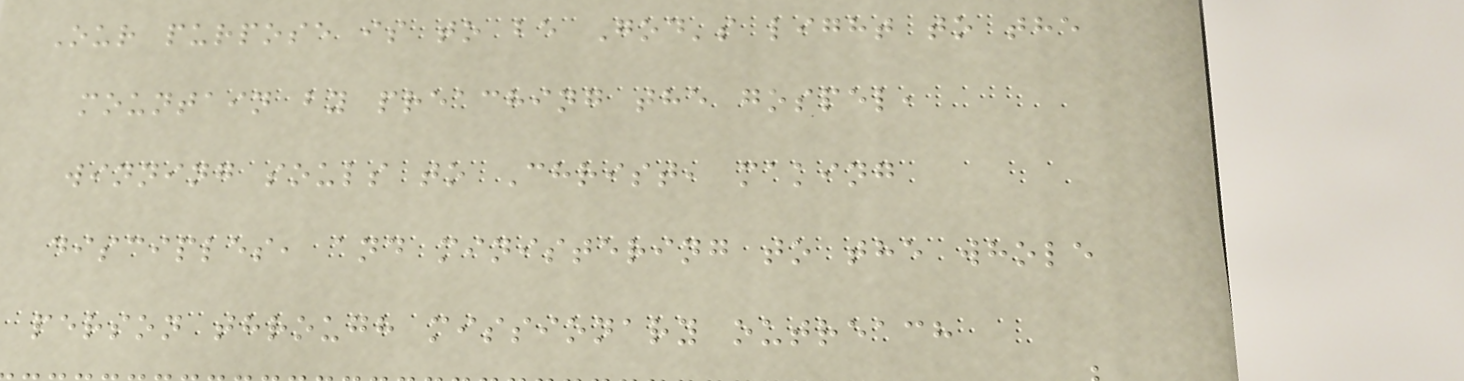Our purpose is to be God's light to the
mountain by preaching the gospel,
winning souls to Christ, making
disciples, and ministering to the whole
person through missionary outreach
